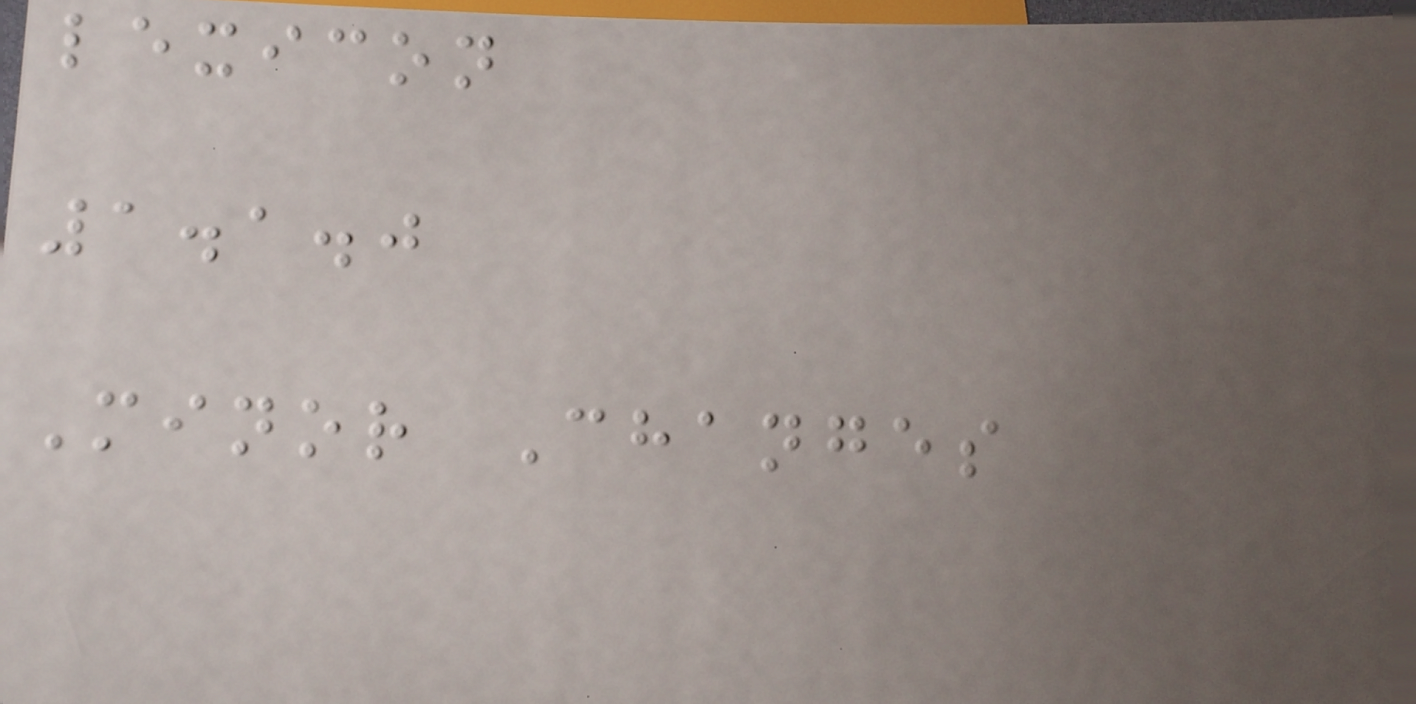lexicon
1.1.0
Minor Changes
